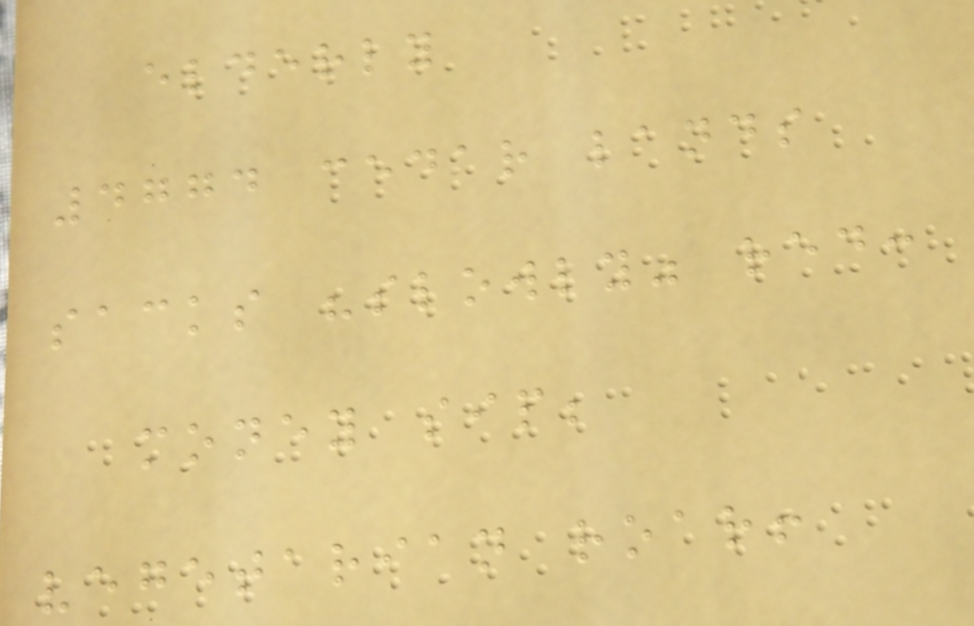elderly
4774 cedar lands
sacks "slowly" red:
money sip;
vegetarian roar!
